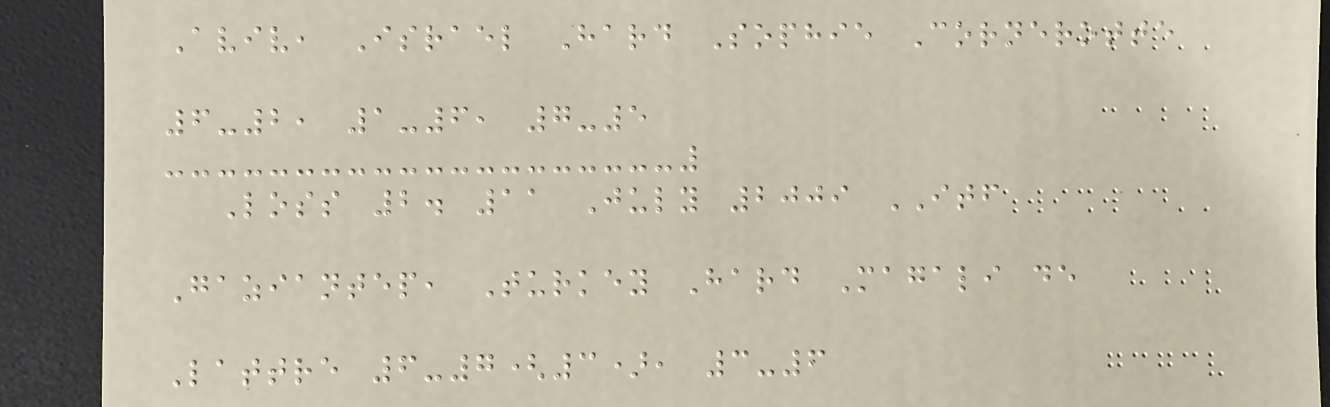Aviv, Israel Hard Sophie Cornerotte
6-2, 1-6, 7-5
Loss 2. 11 July 2009 ITF
Gaziantep, Turkey Hard Magali de
Lattre 6-7(3), 3-6
